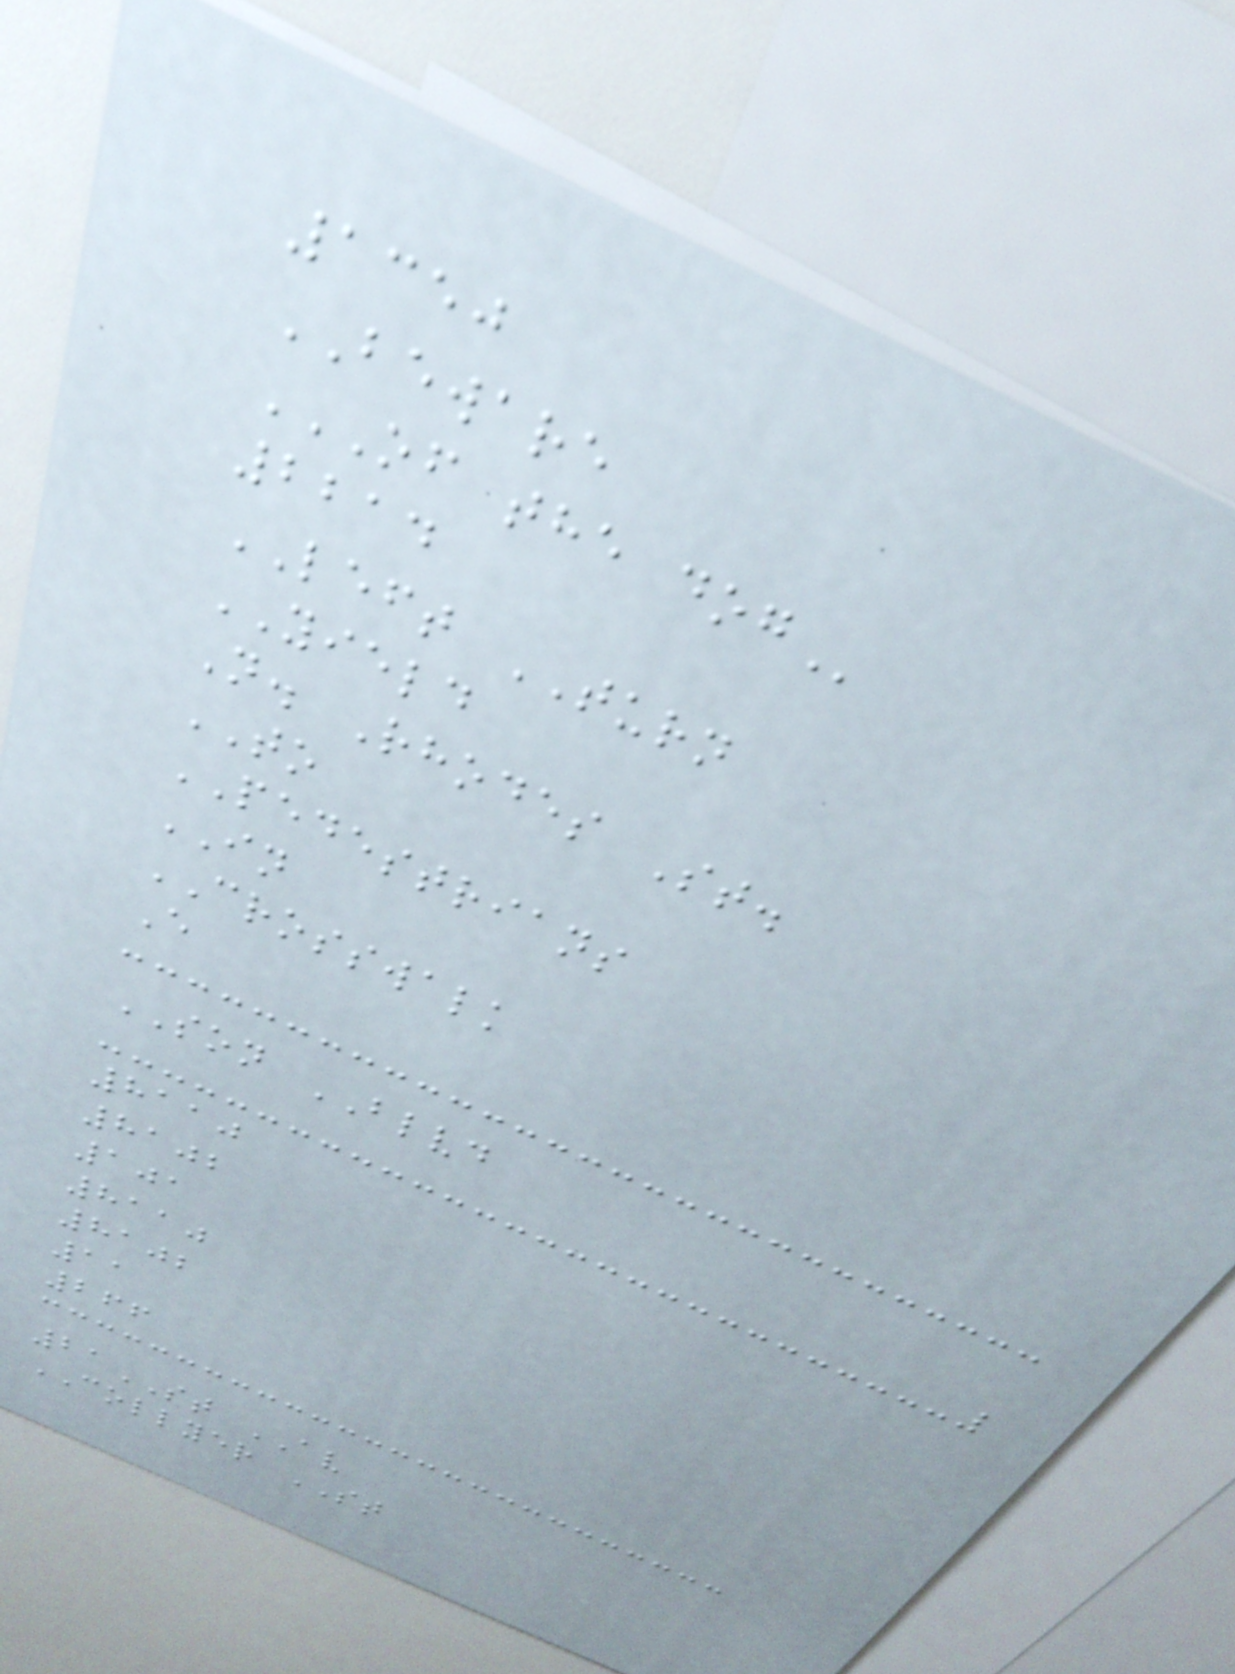1350
BEWARE
OF THE DOG
2214
LEFT TURN
YIELD
N. Rhodes St.
TO
PEDESTRIANS
IN
CROSSWALK
E
SON BLVD
8110
8102
101
8110
8102
11
266
21ST AV
COLLYER ST
